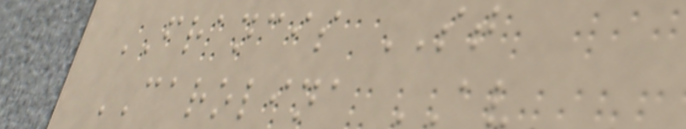FRANCIS ST
CAROLINA AV
